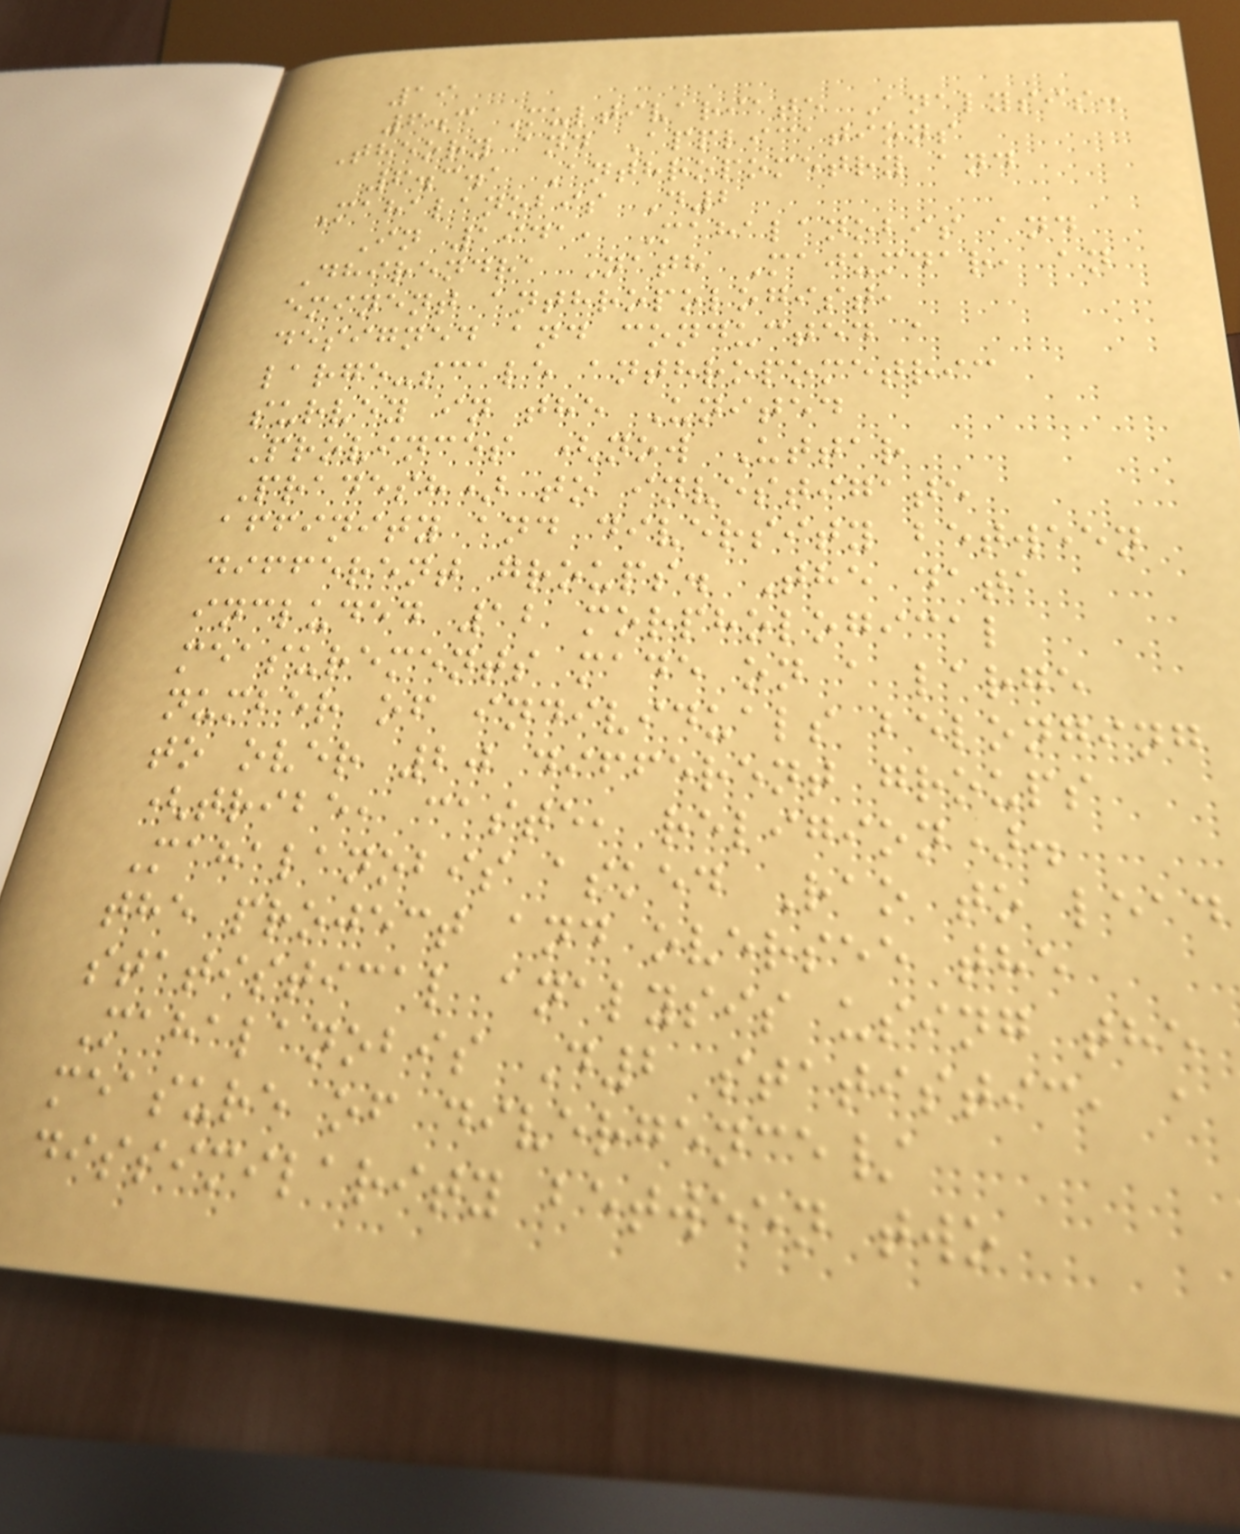19
6.3 Multivariate Analysis:
Theory and Applications
6.3.1 Anthropometry and
Mahalanobis D2
In 1941, Mahalanobis and
Dhirendra Nath Majumdar, an
eminent anthropologist,
designed and conducted a
large-scale anthropometric
survey in the United
Provinces (now Uttar
Pradesh) to investigate
affinity and diversity between
different groups. The data
included 12 morphological
measurements made on a large
number of individuals belonging
to over 20 different groups
(tribe, caste, religion).
Mahalanobis asked Rao to lead
the project and oversee the
statistical analysis using the
Mahalanobis D2 statistic, a
measure of divergence/
dissimilarity between two
